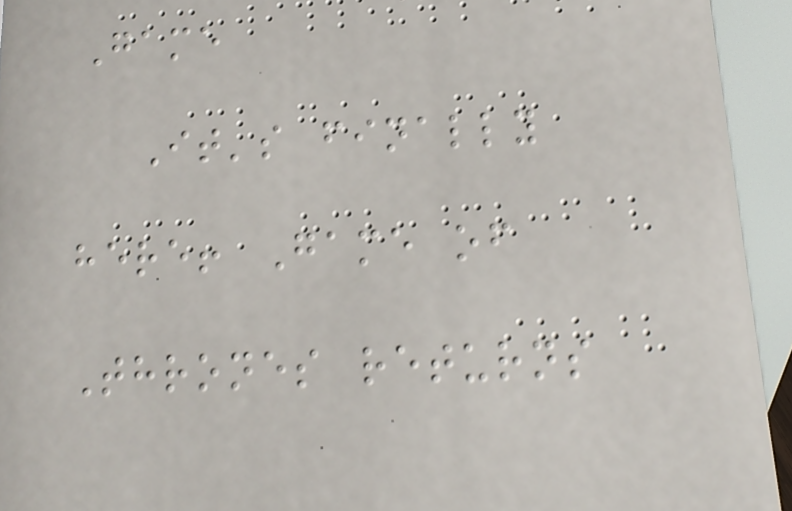Game
It's finally
here! Game of
Thrones returns
